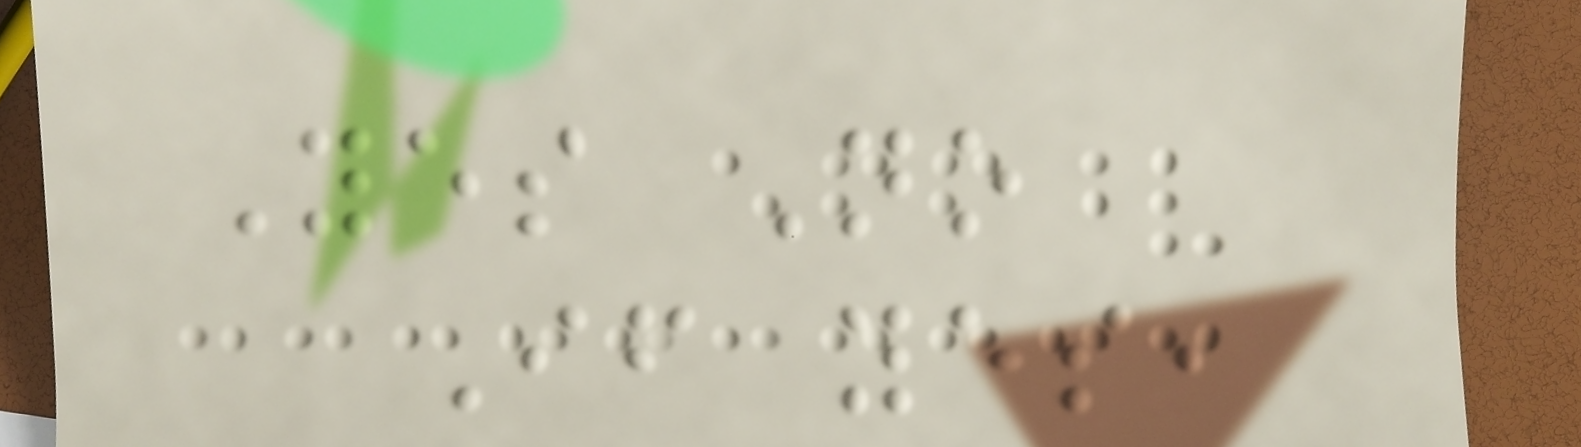Yes No
If yes,
